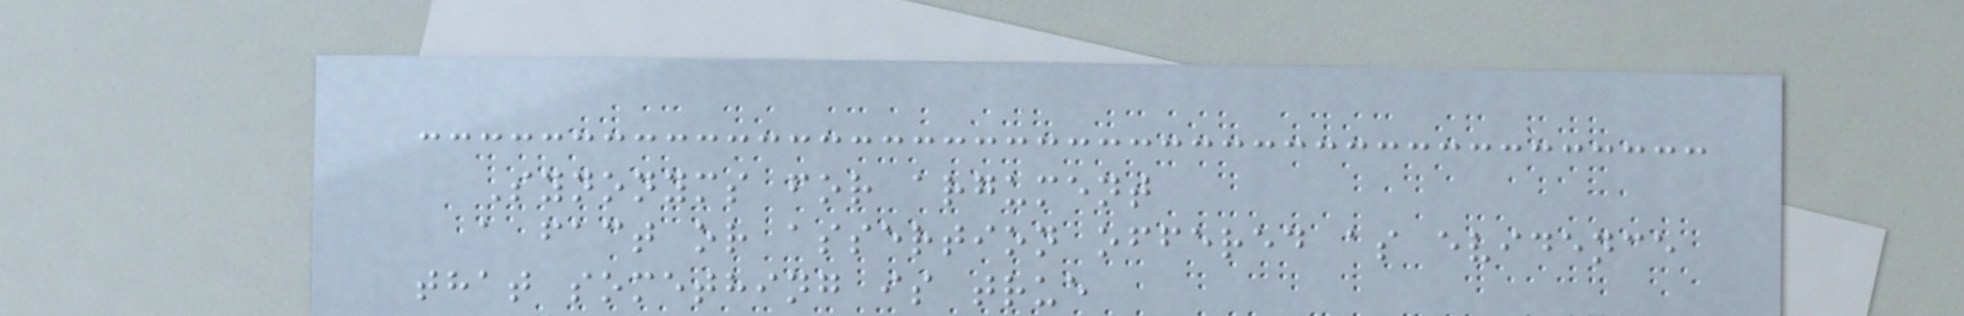Synonyms for argument
a fact or assertion offered as evidence
that something is true
